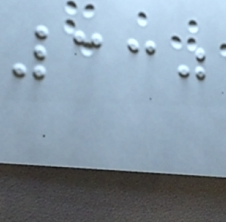330
